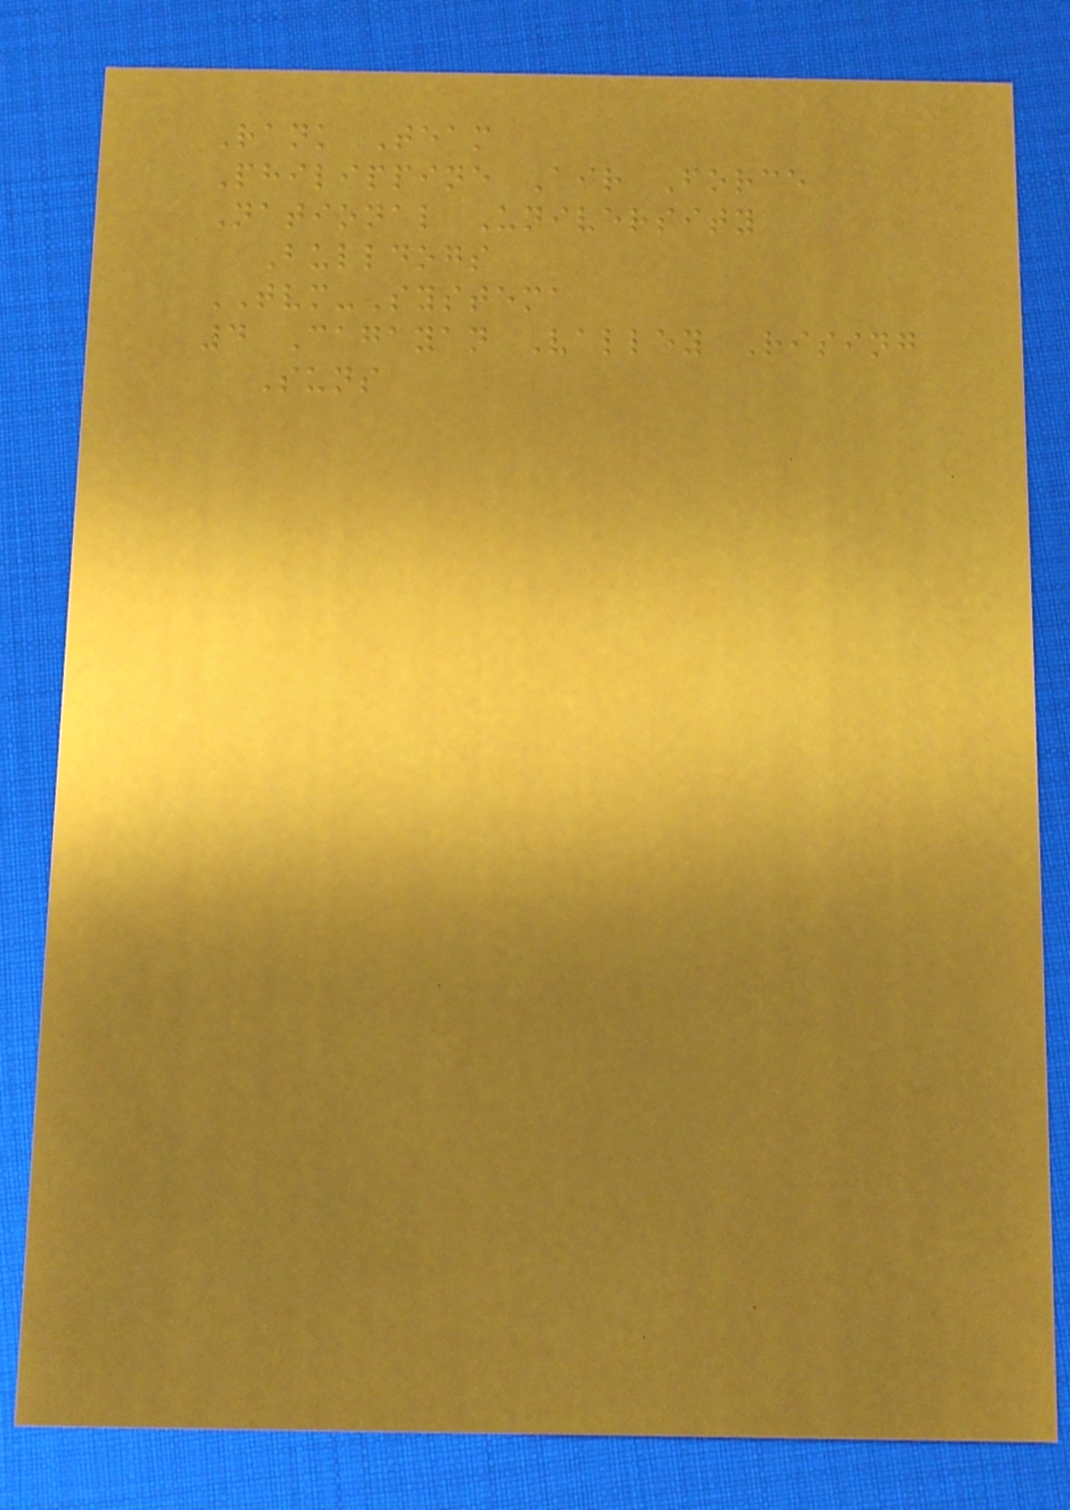Rank Team
Philippine Air Force
National University
Bulldogs
TVM-Systema
4 Cagayan Valley Rising
Suns
